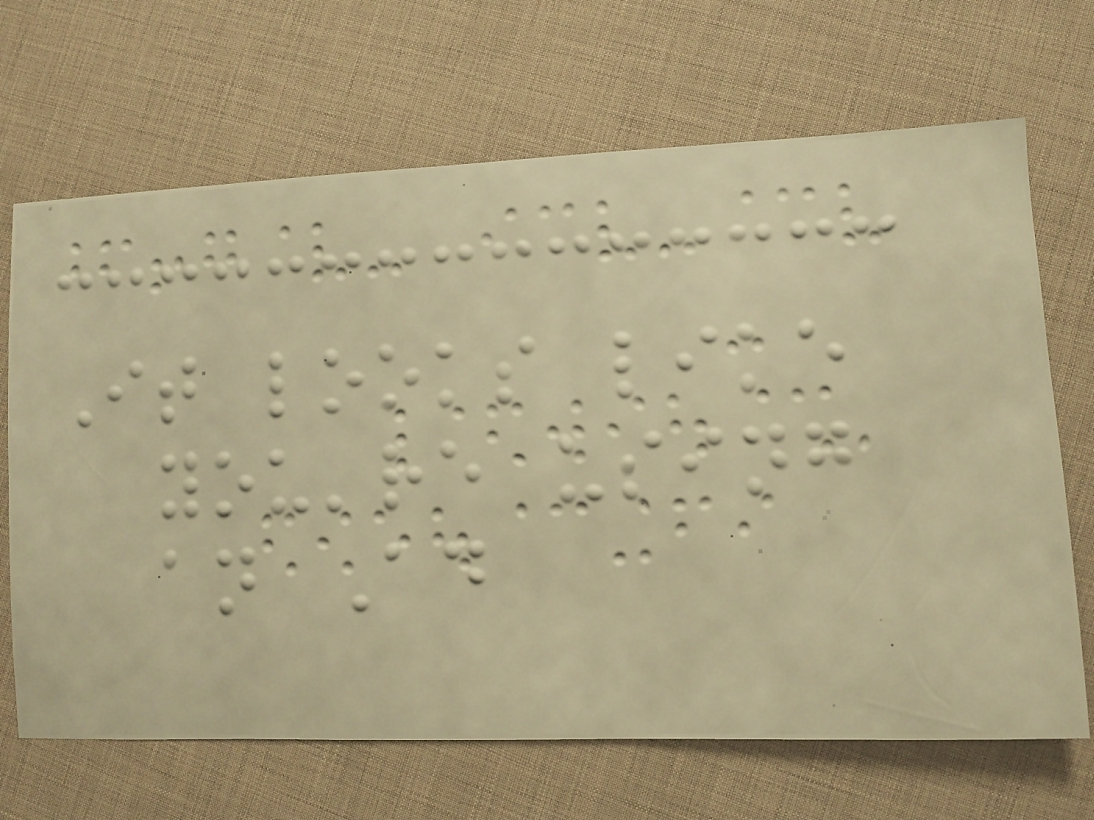It looks like
you're using
an Ad
